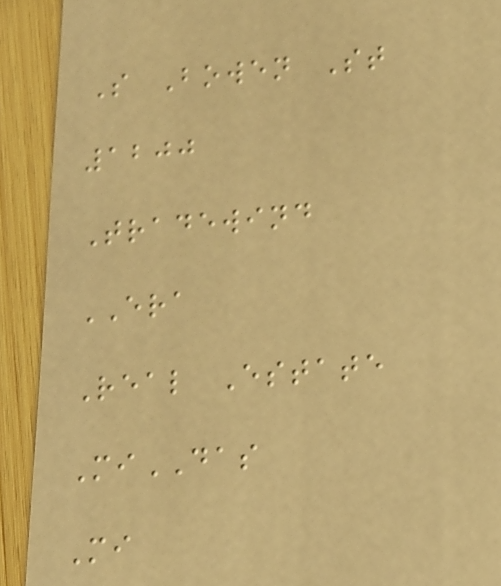S Bowen St
1200
Tradewind
ERA
Real Estate
MiDAS
Mi
